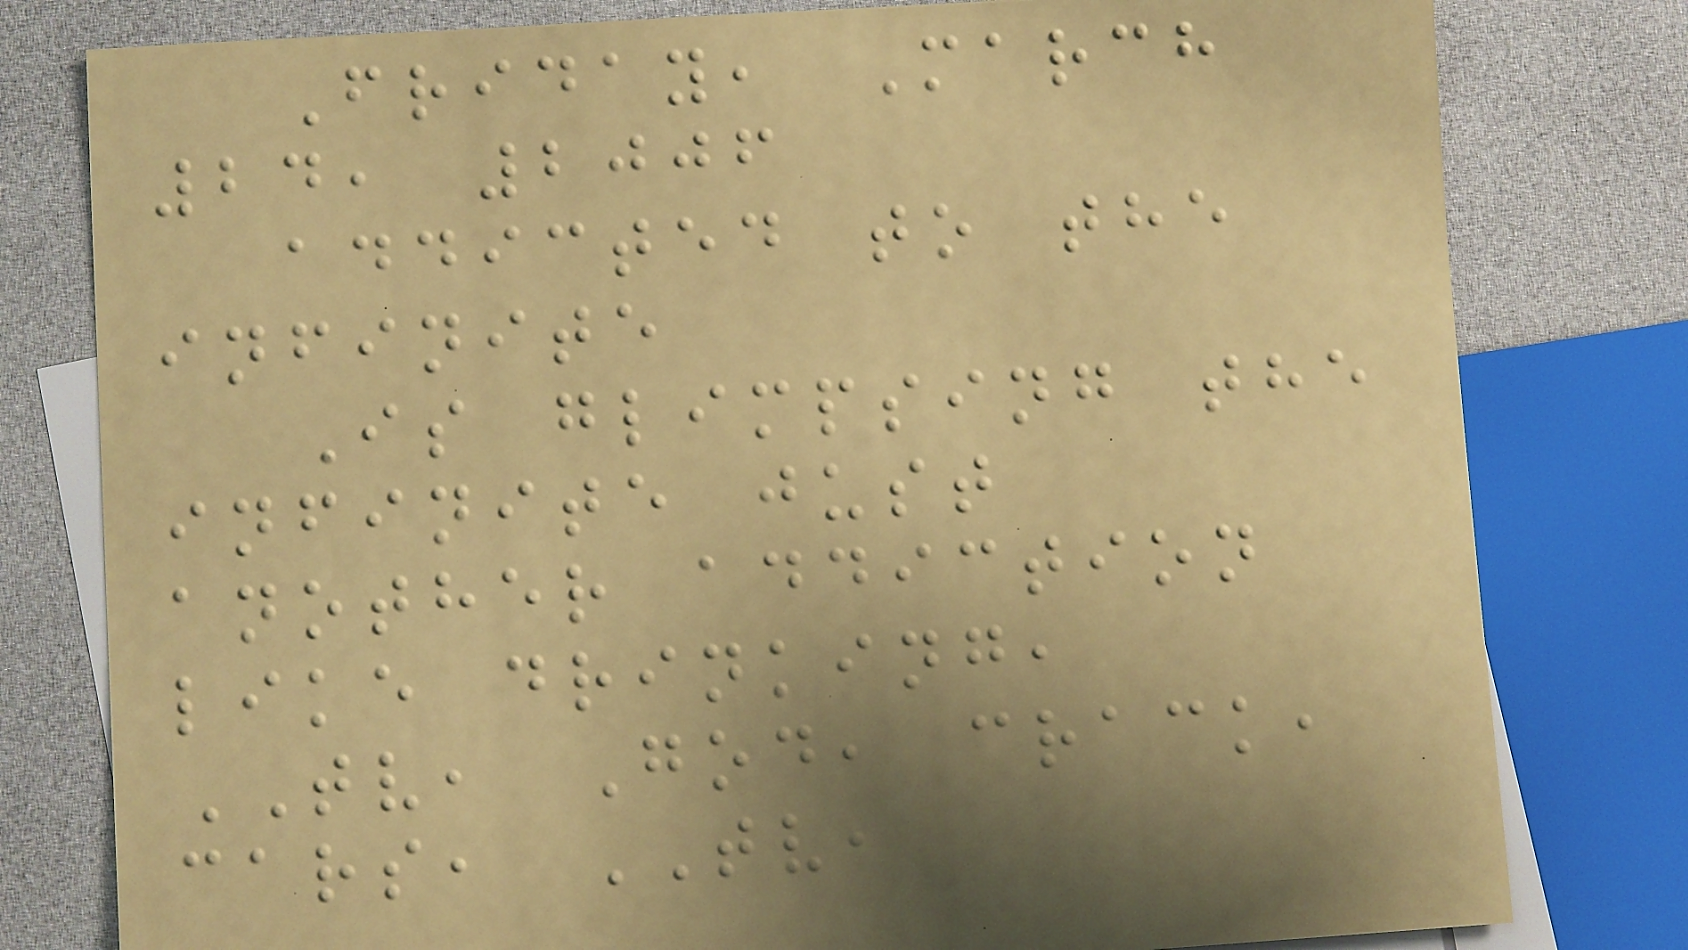Friday, March
24, 2006
addicted to the
infinite
Is glimpsing the
infinite just
another addiction
like drinking,
TV, God, crack,
cars, TV,
